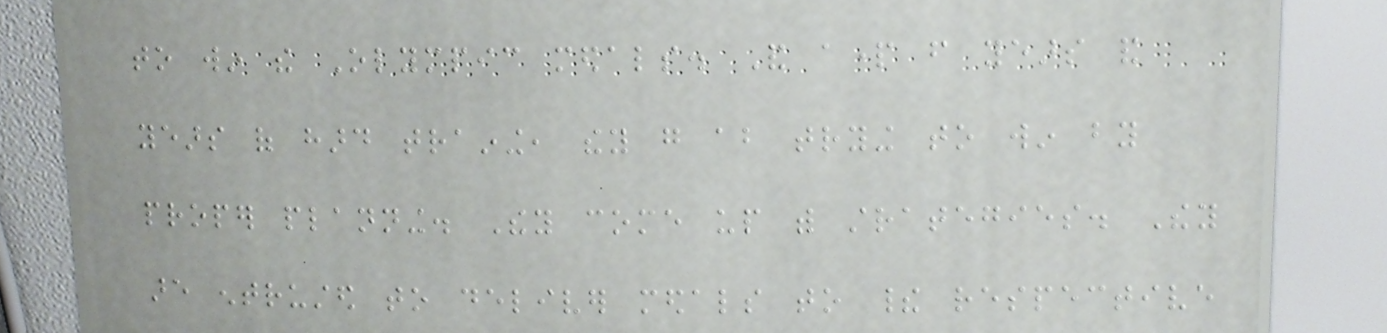to win the Olympic medals. And apart from years and
years of hard training, they go about trying to win by
proper planning. They come up with strategies. They
are entrusted to deliver medals to their respective
